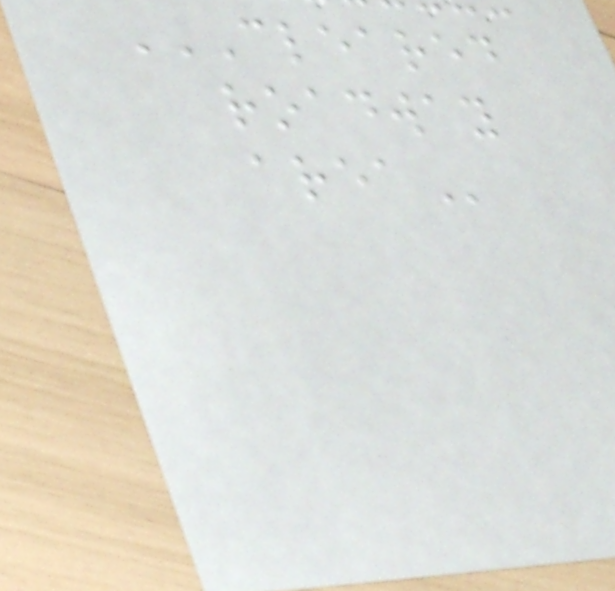CLEARED
ROADWAY
AREA
